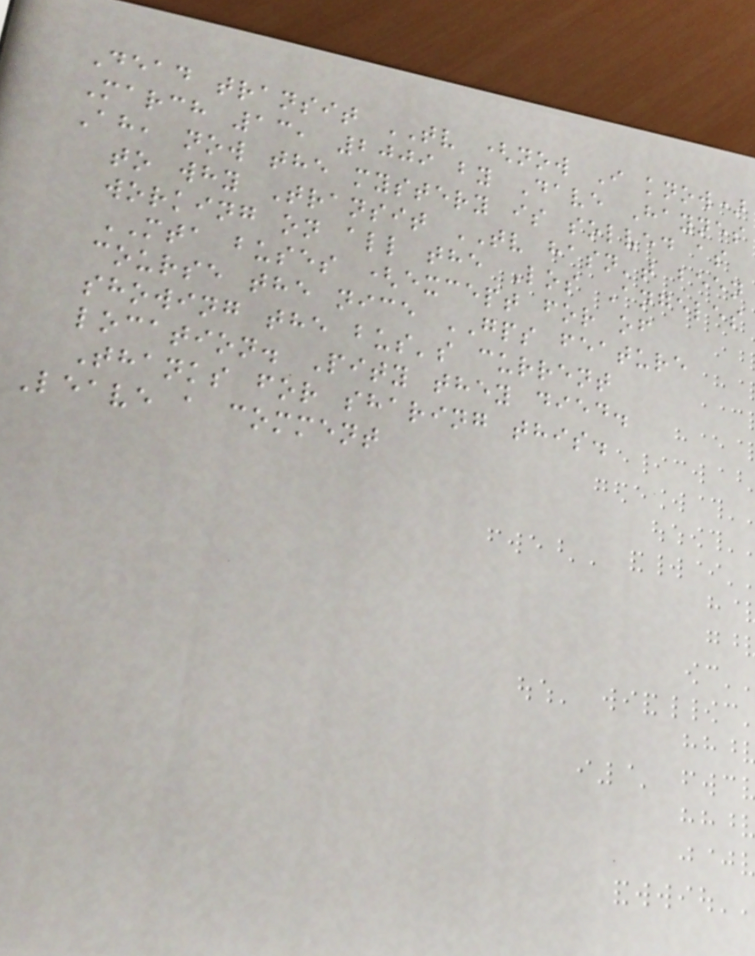Dead transit TV (now I know)
March 13, 2009 by Dave Haynes
Ah, now the mystery is solved as
to why Transit TV hasn't been
working on all the Los Angeles
MTA buses (except for of
course the nice GPS feature
showing the bus's current
location. Pity they died.
Thanks for sharing this.
Leave a comment
